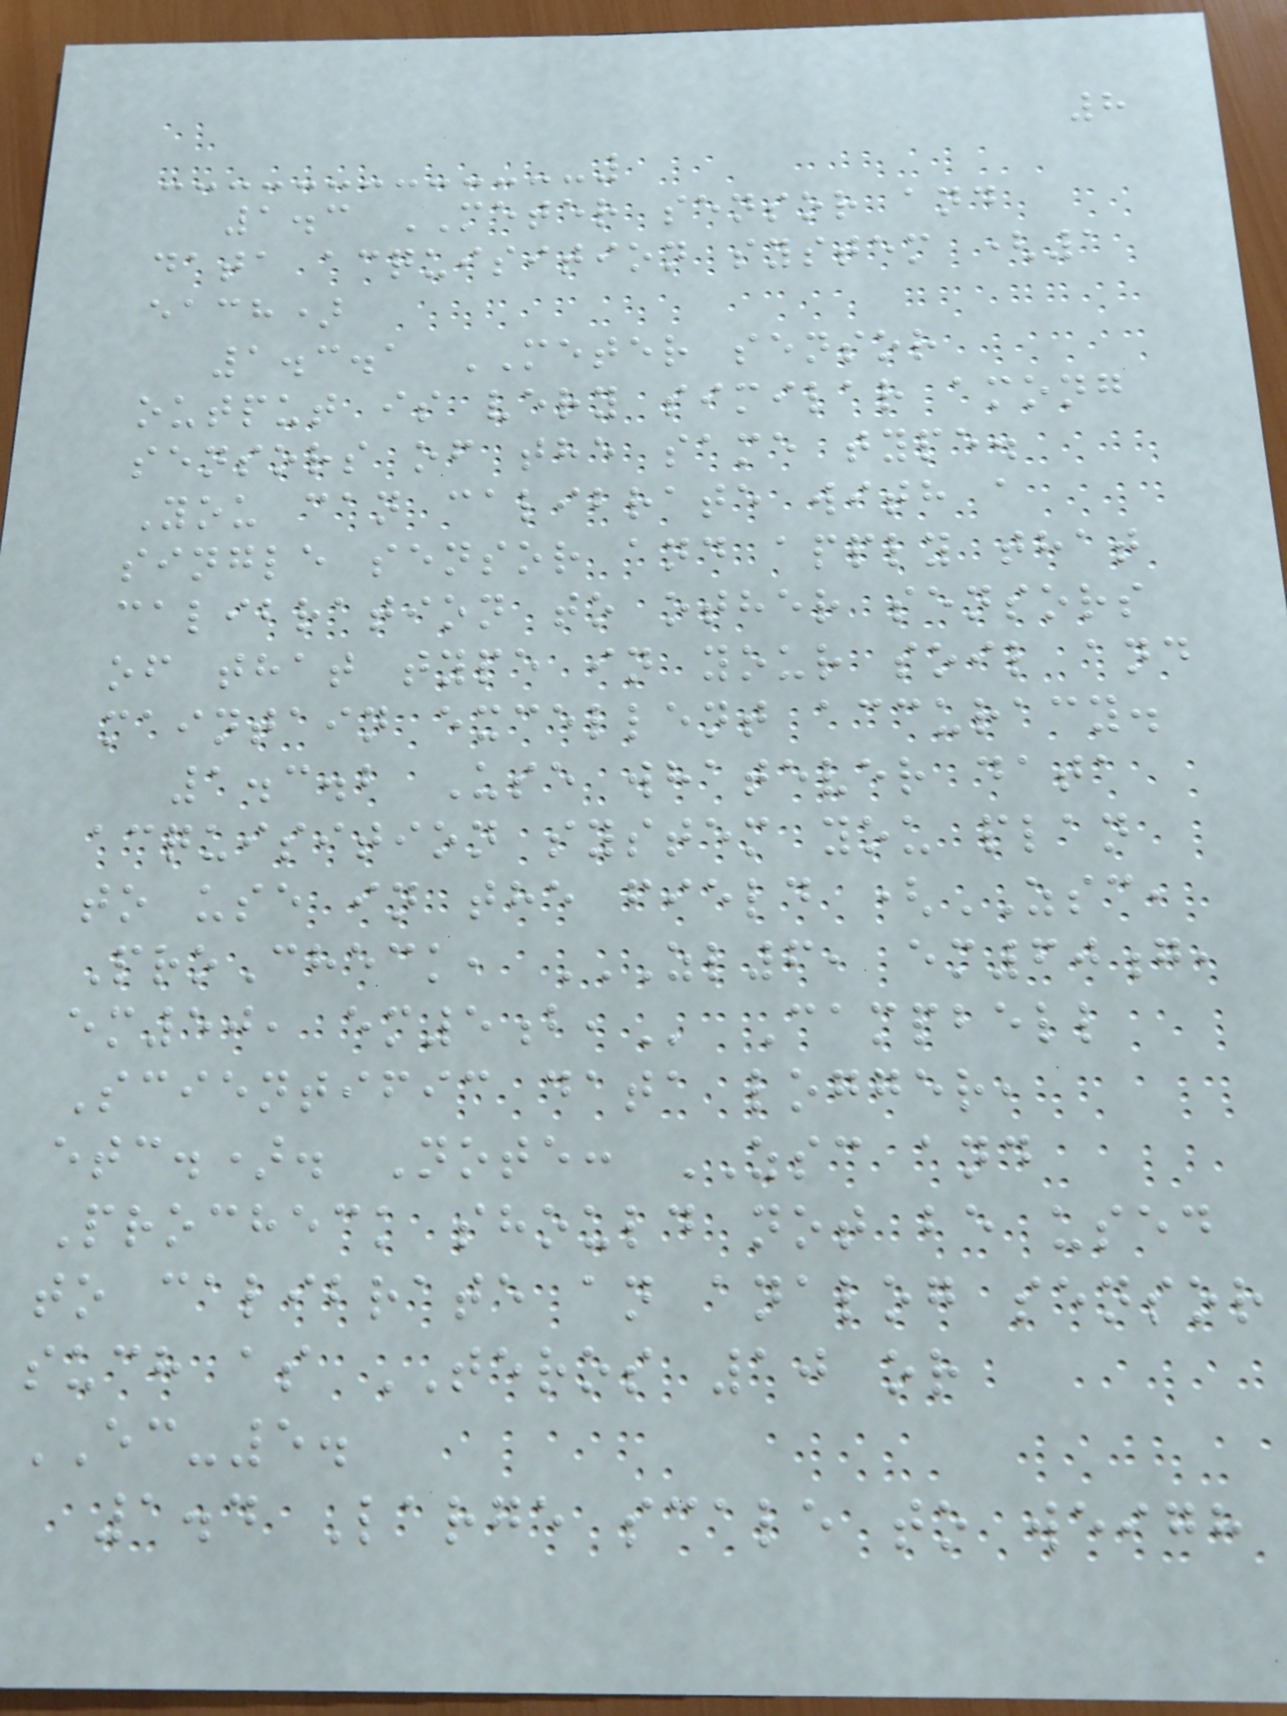8
1.3 METER sensor and
data acquisition system (1
each)
1.3.1 METER sensor
output is very similar among
sensors of the same type.
You can calibrate with a
single sensor and apply that
calibration to other sensors
of that type in your soil and
maintain excellent accuracy.
1.3.2 Use whatever data
acquisition system you plan
to use in the field (ZSC,
ProCheck, ZL6, EM60G,
Scientific data logger,
etc.). Note: ZSC and
Procheck should not be used
to calibrate an analog sensor
such as TEROS 10 or
EC-5.
1.4 Large scale to weigh
